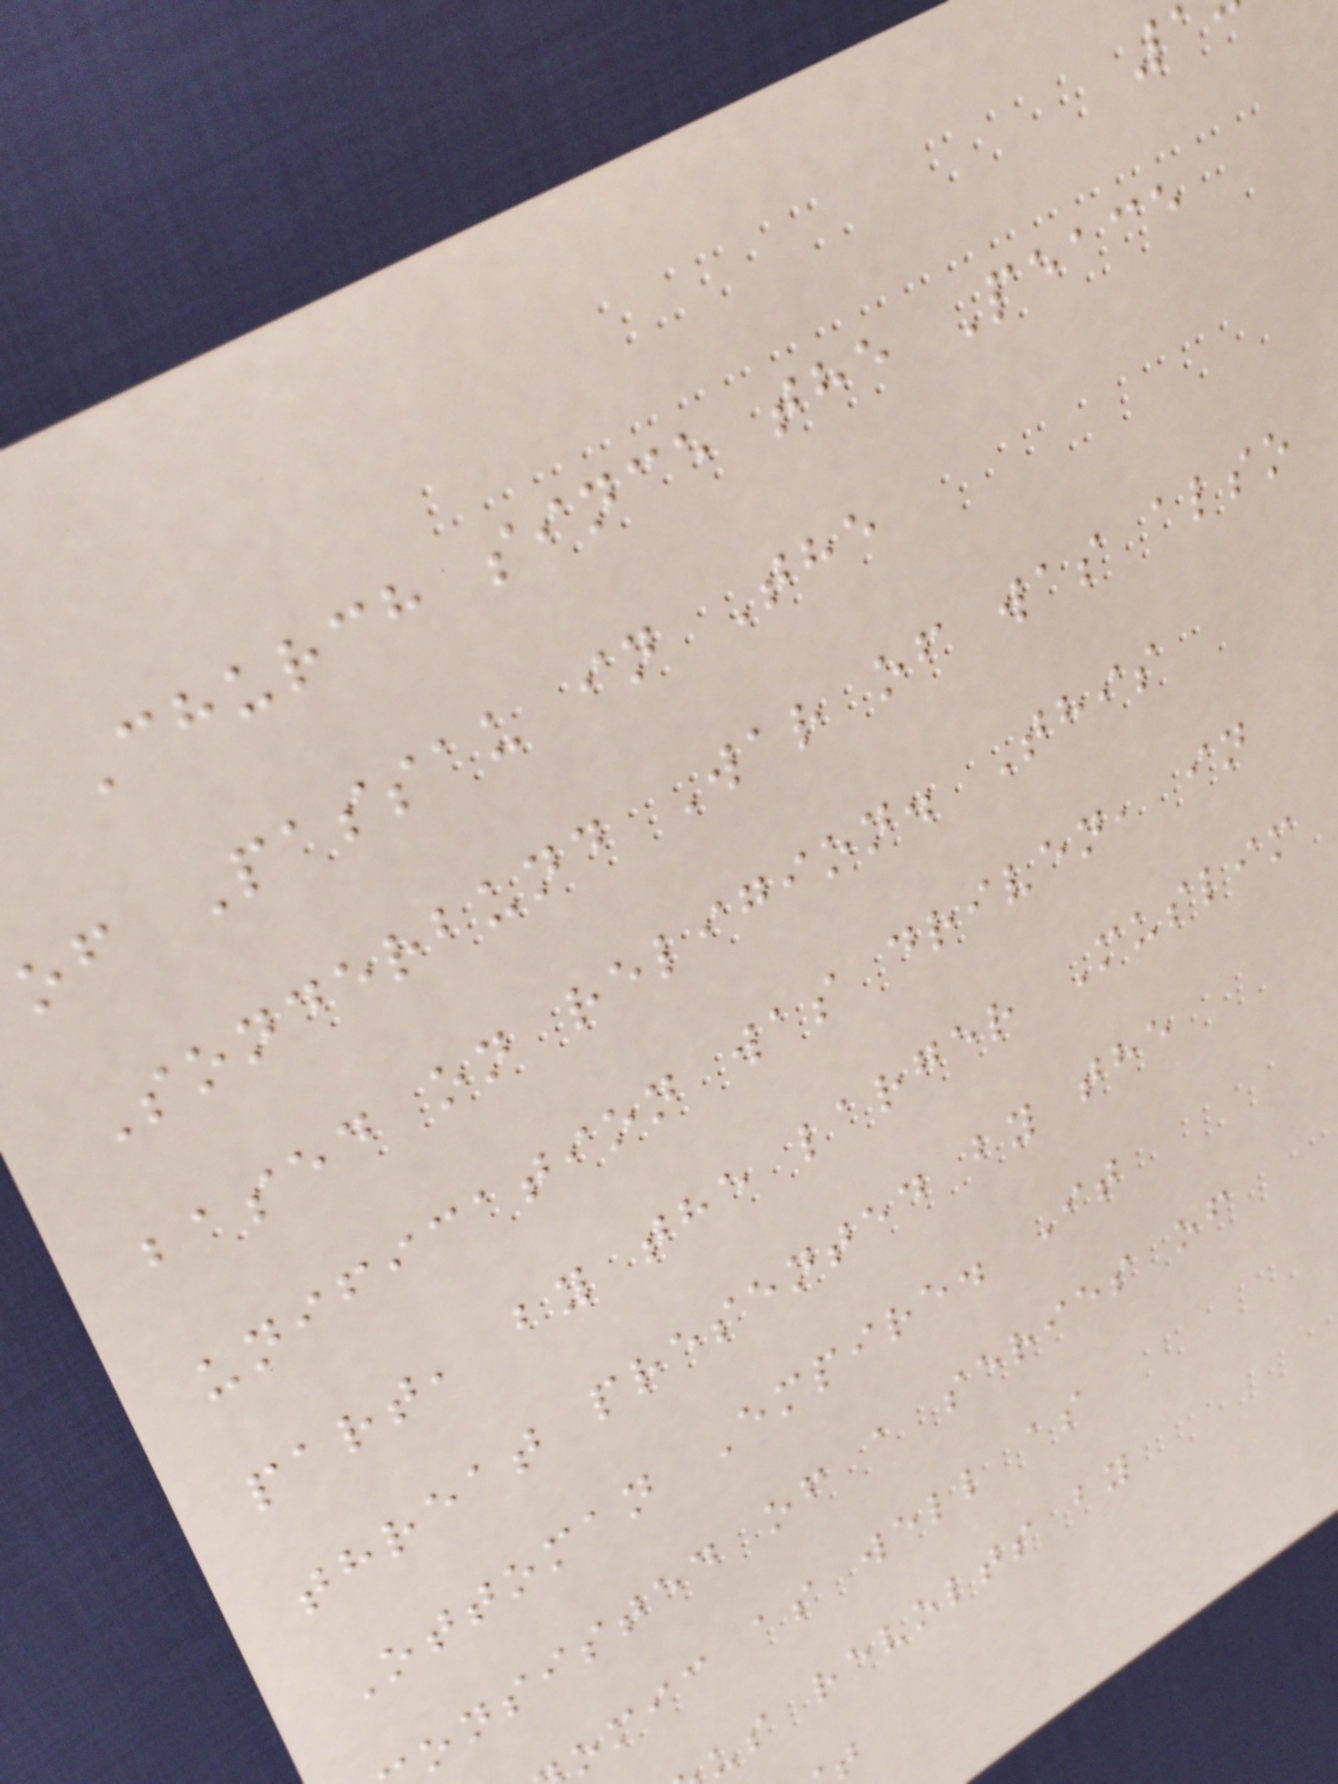Church since the Peace
of Passau in The
Sonderbund War of was also
based on religion. This
unification was driven, in
part, by the larger Muslim
threat presented by the
Ottoman Empire. It
onsisted of a series of
omic as well as
us revolts by
